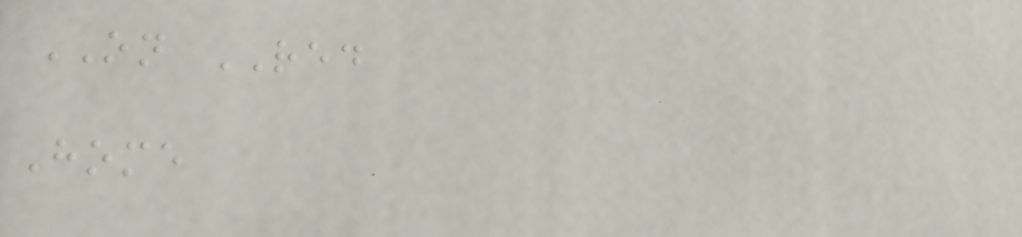ON RED
Home
